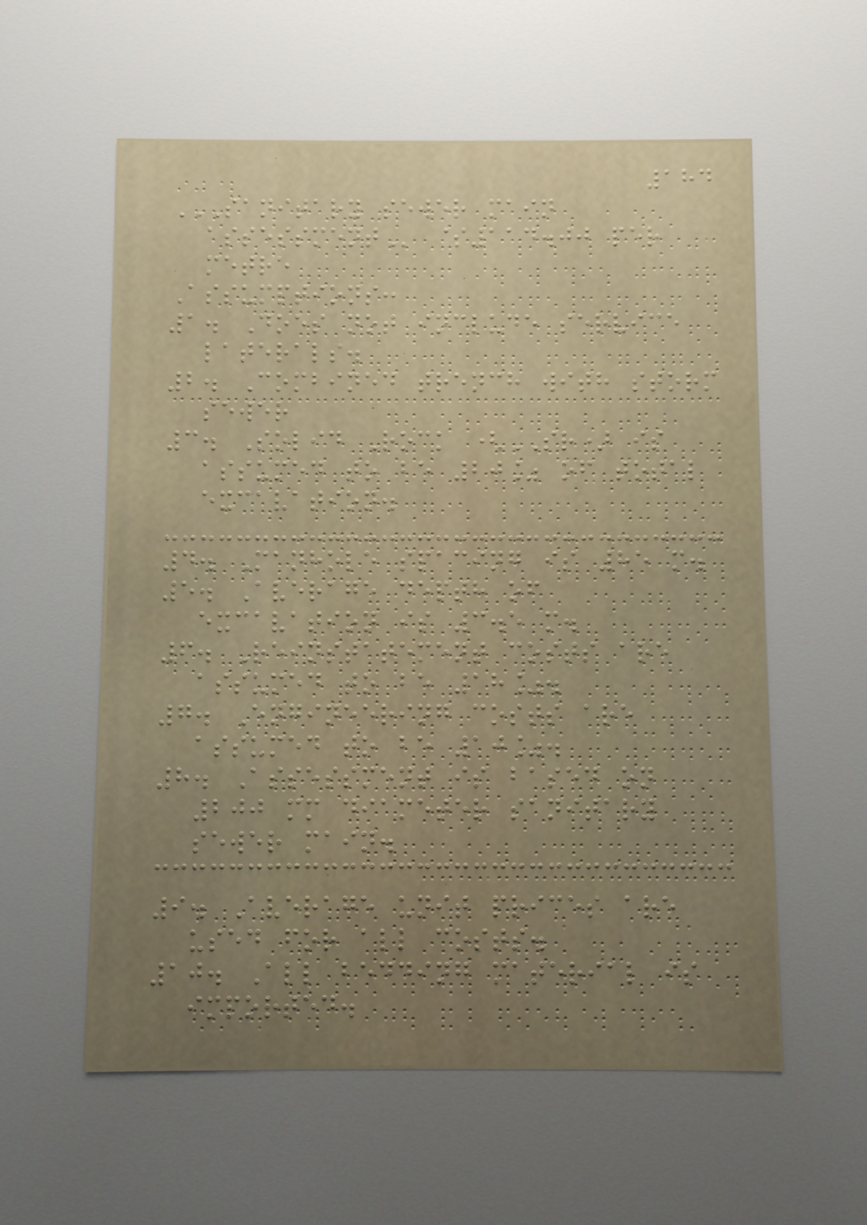184
SANITARY SEWER MAIN
ASSESSMENT $114.00 per
metre
Assumptions:
1. Does not include service
laterals.
2. Combined trench with storm
sewer
3. Solid Rock (SR) is
assumed to be 20% of total
excavation.
4. Manhole spacing is 85 m.
5. Average depth of
excavation is 3.5 m.
6. Reinstatement costs are
assumed to be 18%.
7. Engineering costs are
assumed to be 10%.
8. Assessment is based on
200 mm diameter sanitary
sewer main.
9. Average unit prices are
used for all costs.
10. All bedding material is
imported.
